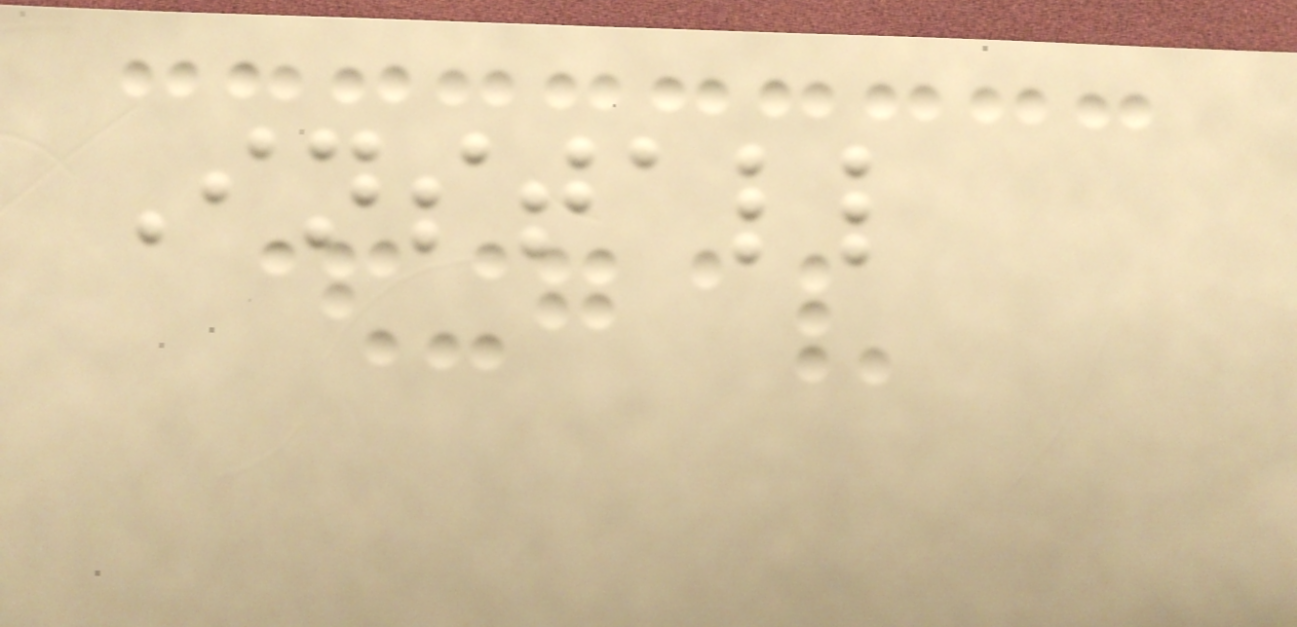Install
